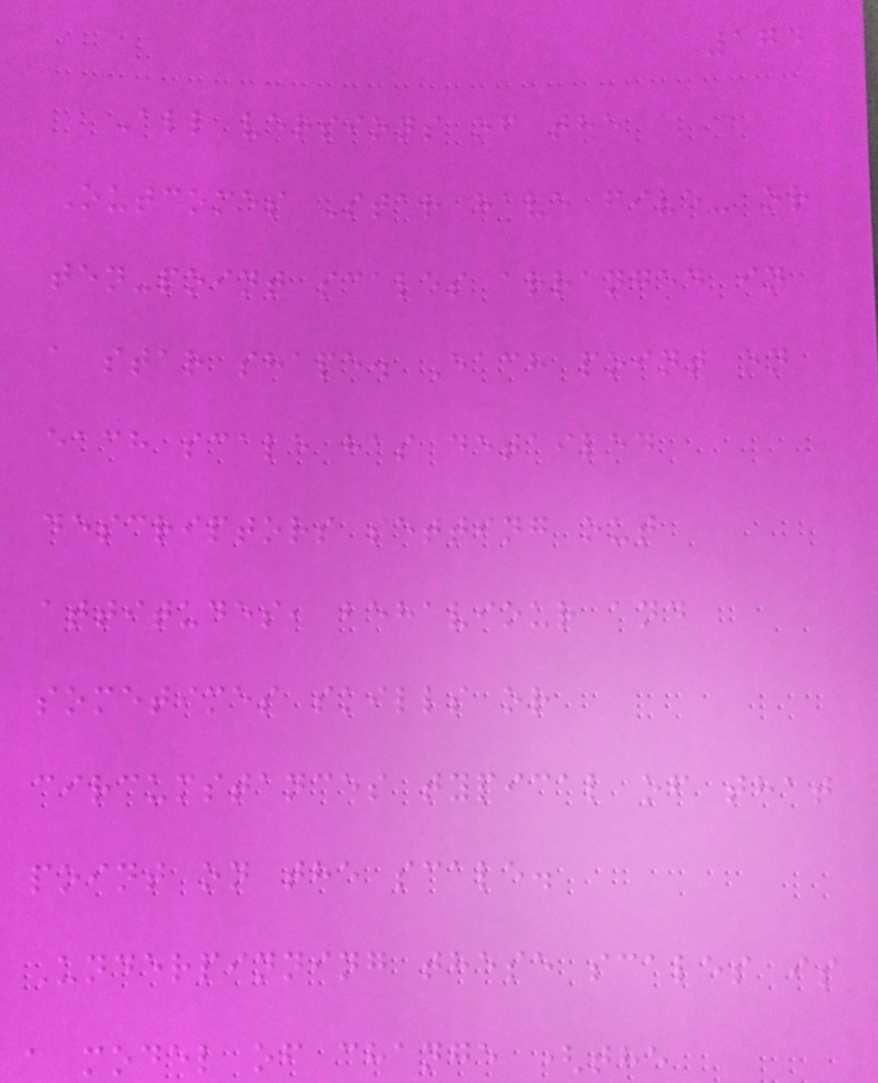174
All versions of the
Outcomes Star have five- or
ten-point scales arranged in
a star shape. Each point on
each scale has detailed
descriptors setting out
attitudes, behaviour and
sometimes skills or
circumstances typical of that
point on the scale.
Underpinning these scales is
a model of change (the
